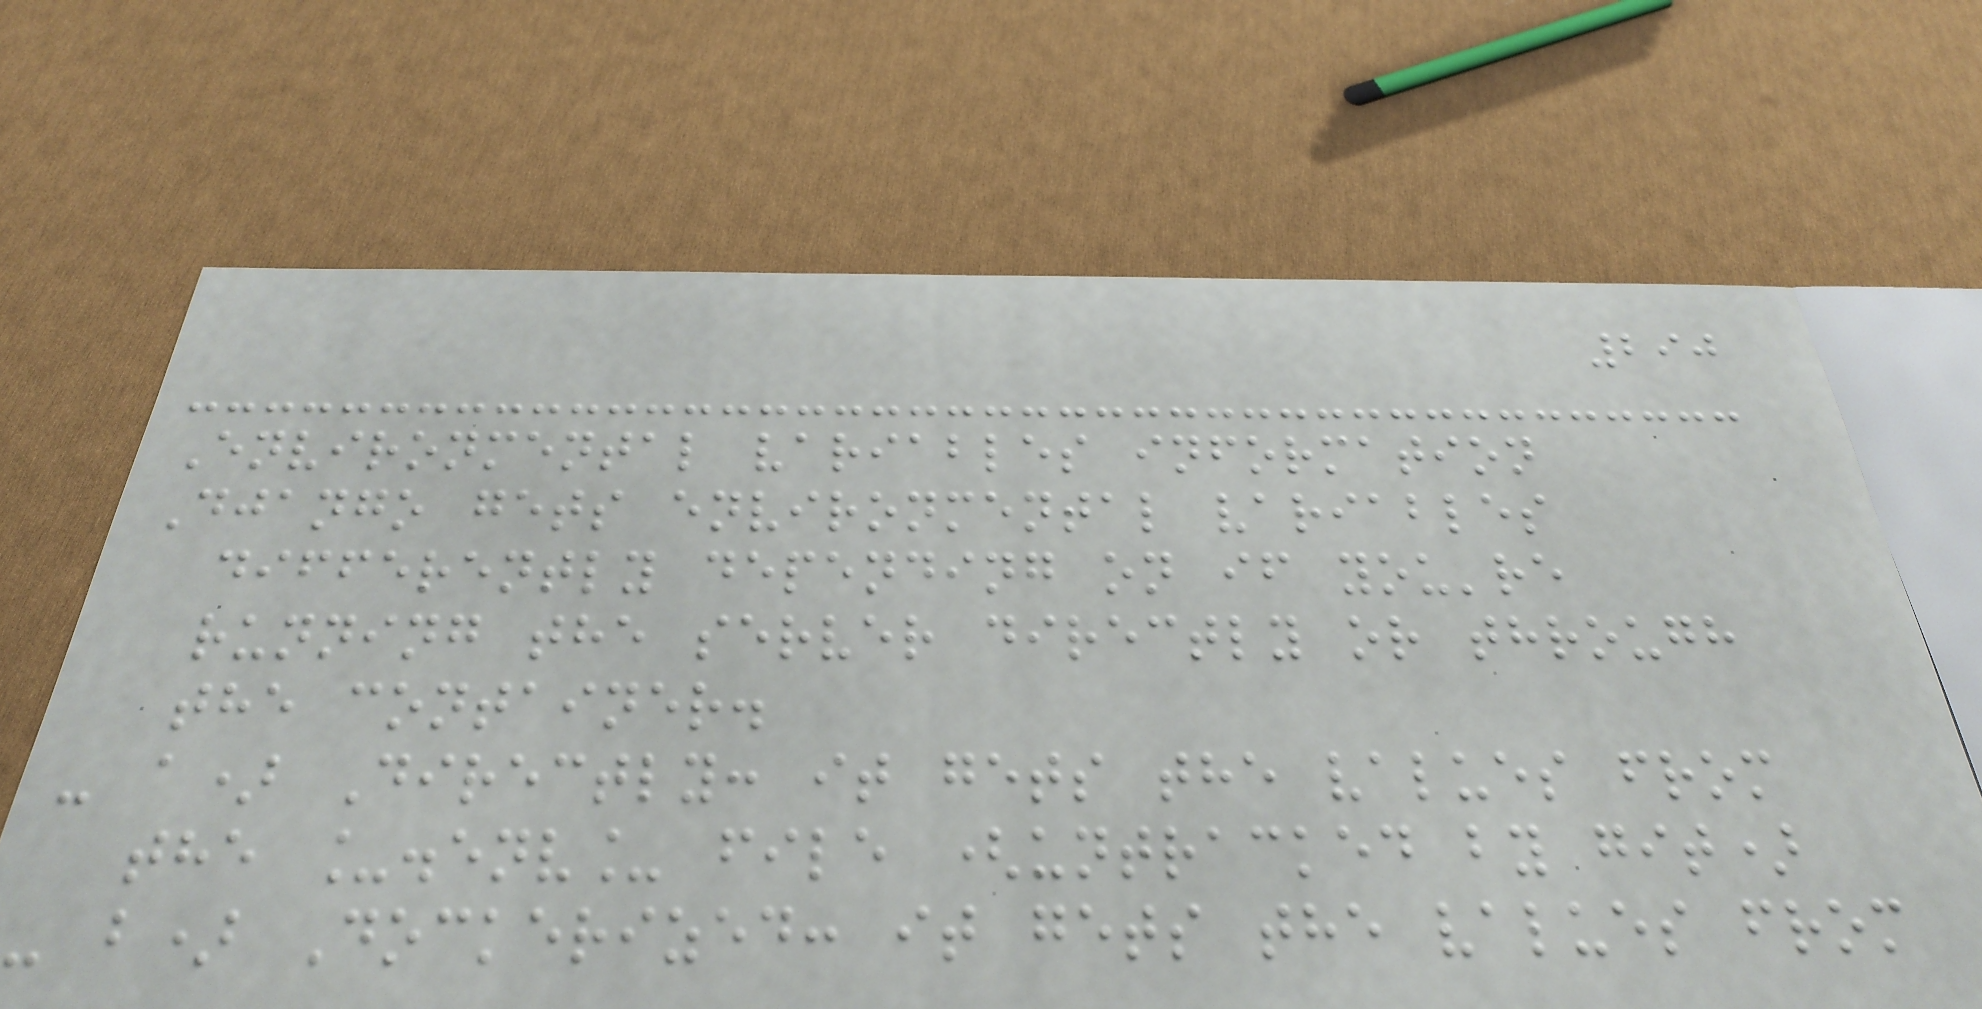290
Environmental variables information
Django gets environmental variables
differently depending on if you're
running the server directly or through
the container.
- a) Directly: it gets the values from
the _.env_ file (untracked by git)
- b) Dockerized: it gets the values from
